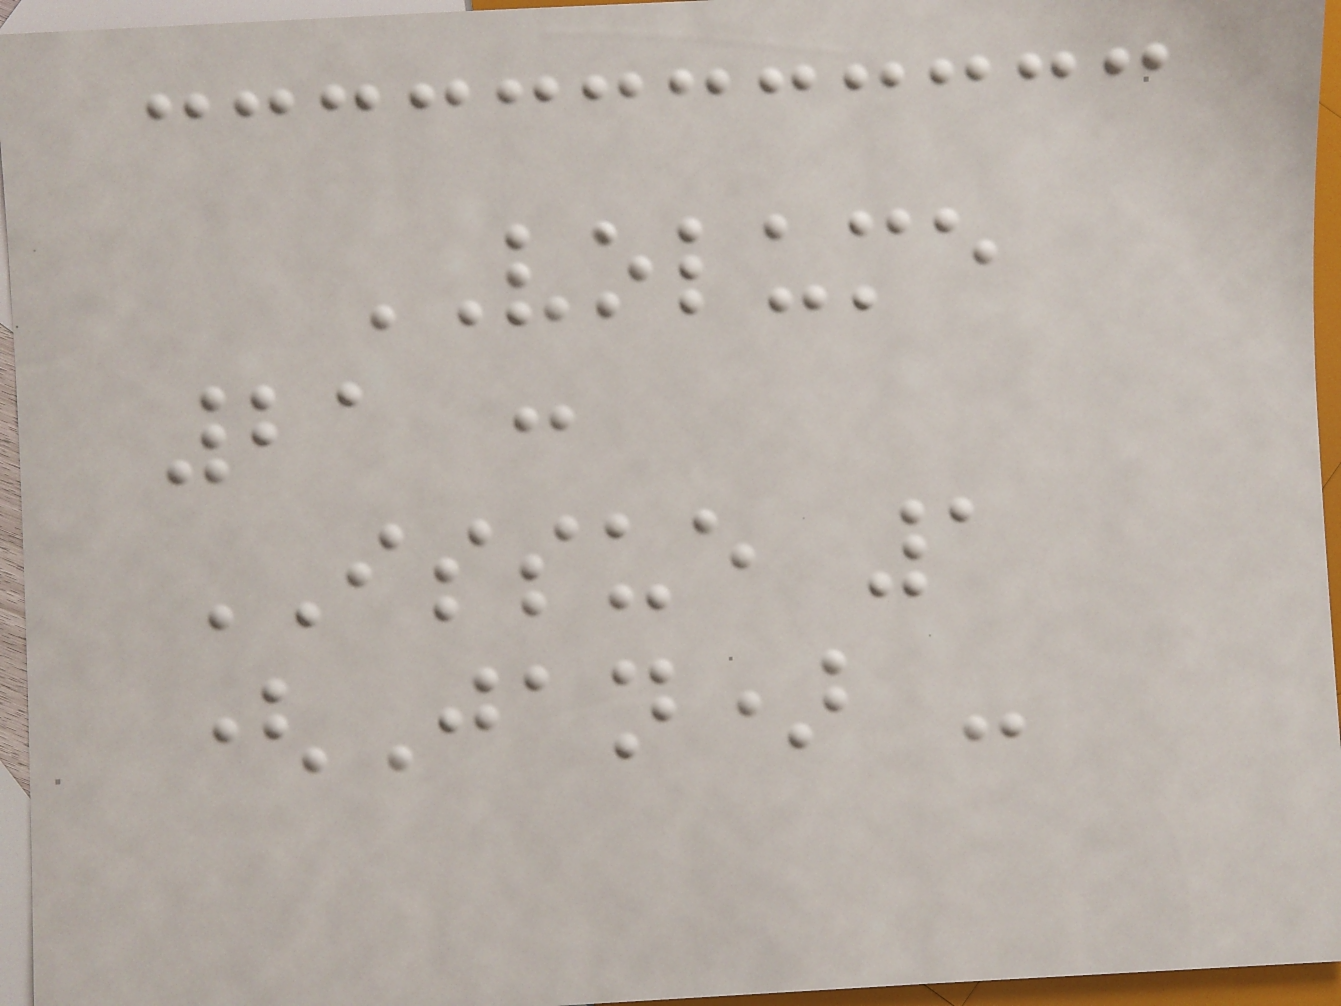VOLUME
21 :
ISSUE 1
(Jan) -
